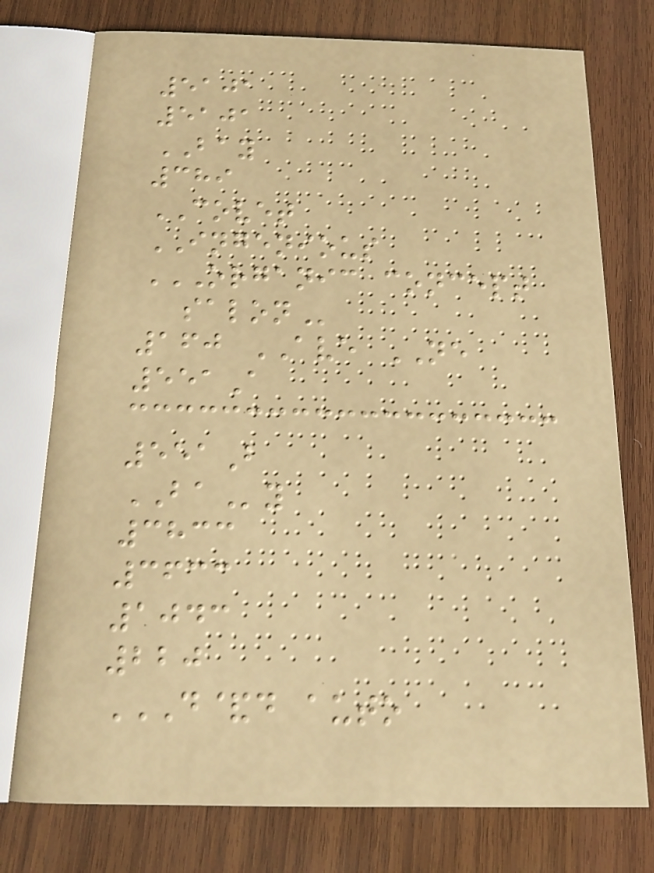5101
5101
BAY
389
COVET
INGENIOUS
ORGANIC CONCEPT
SALON
160 AVE NE
551A
551B
BAy
3833
3633
1043
220
D&D AUTO
